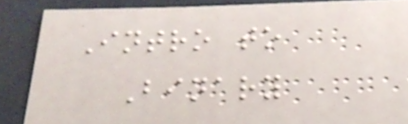Intro to
Binary
